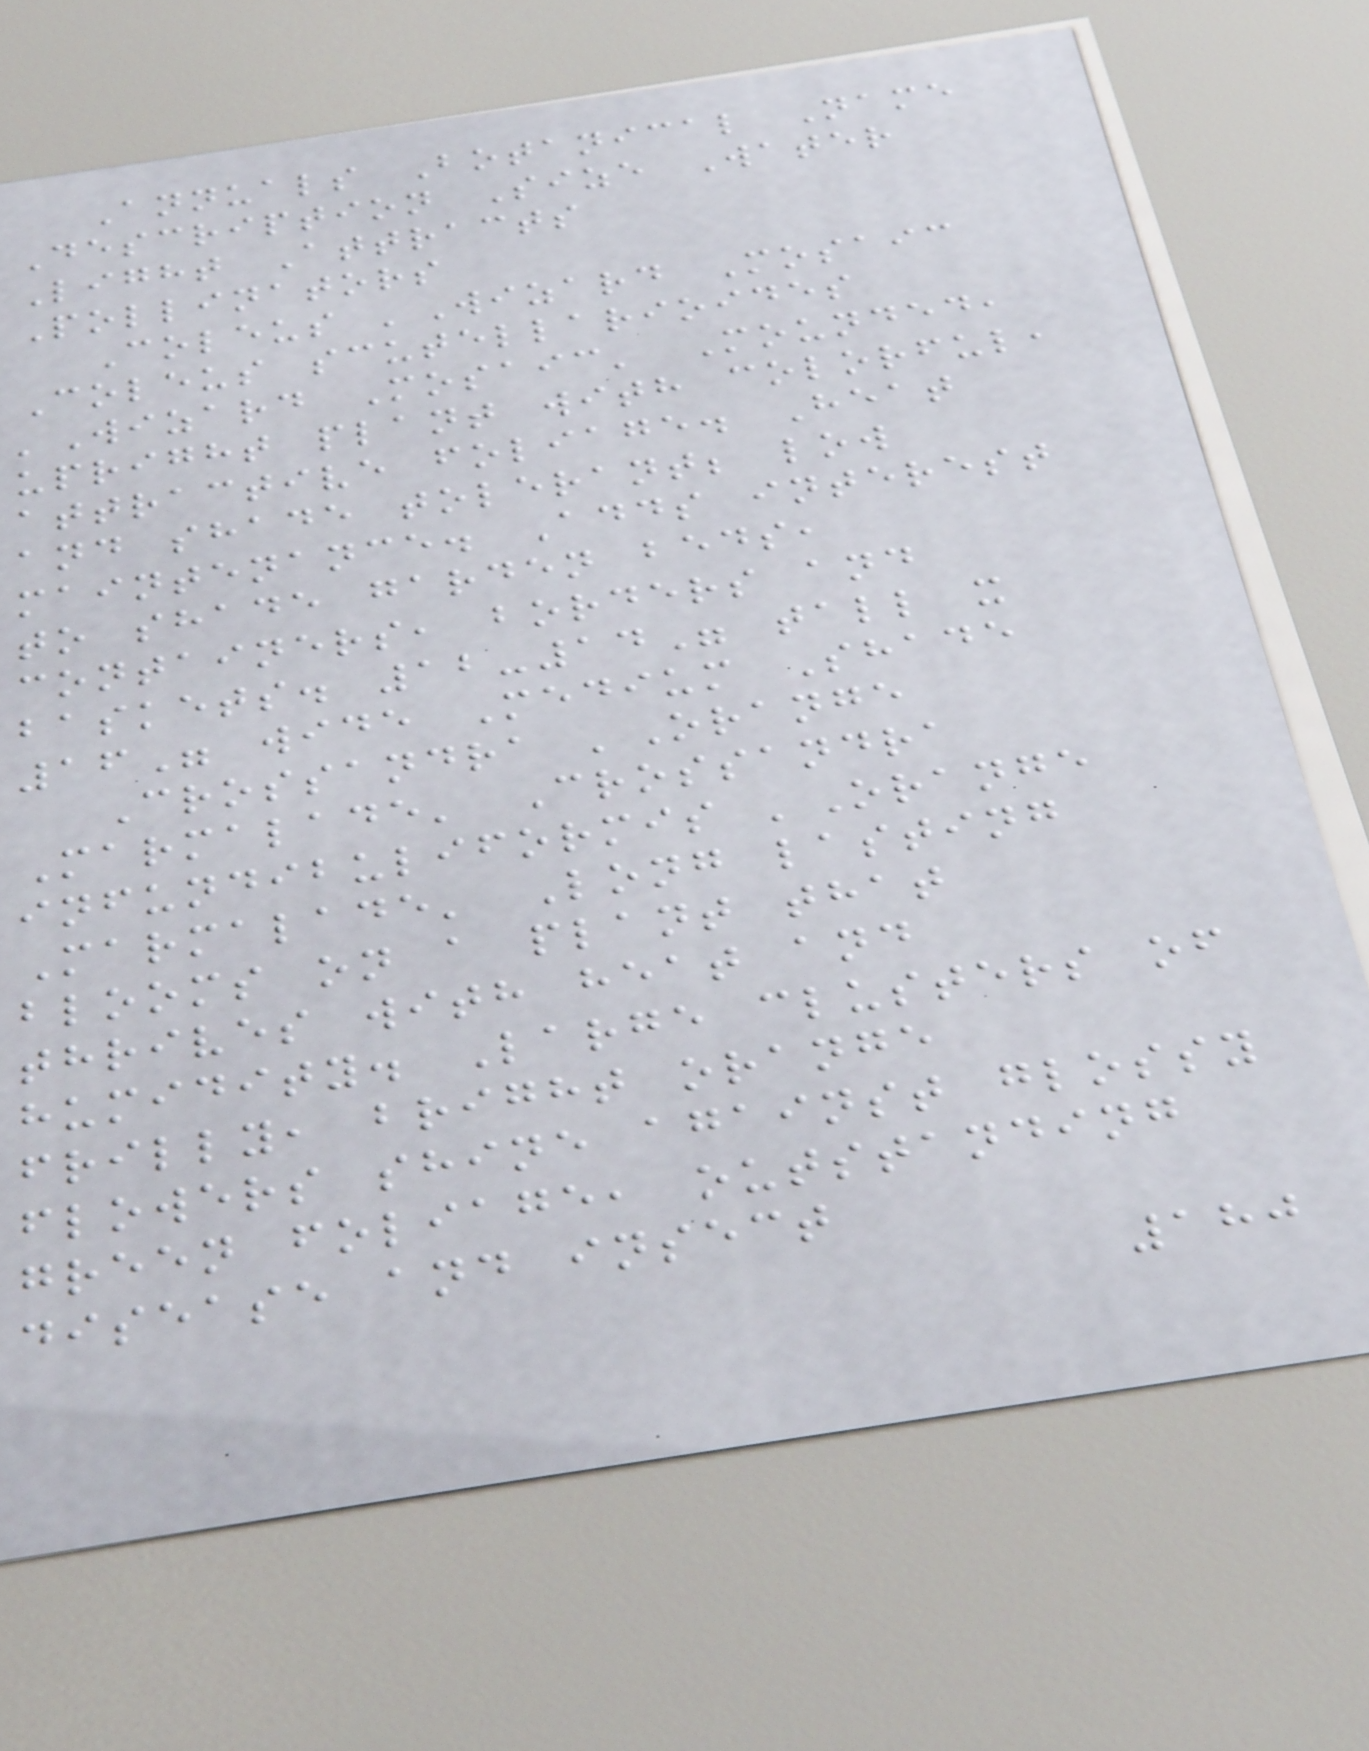Annuals Botanical Name
Description Size Water
Light Attracts
Pollinators
Coleus 'Wizard Mosaic
Coleus scutellarioides
'Wizard Mosaic' Mounded,
upright plant with colorful,
attractive foliage. Heat
and shade tolerant; low
maintenance. Adds interest
to shade garden beds,
containers, borders and
baskets. 12-14" tall x
16" wide Medium Shade
Crossandra 'Orange
Marmalade' Crossandra
infundibuliformis 'Orange
Marmalade' Long lasting
blooms on a plant that
thrives with heat and
humidity. Large clusters of
frilly, bright orange
flowers shine against glossy
green foliage, outstanding
disease and insect
180
